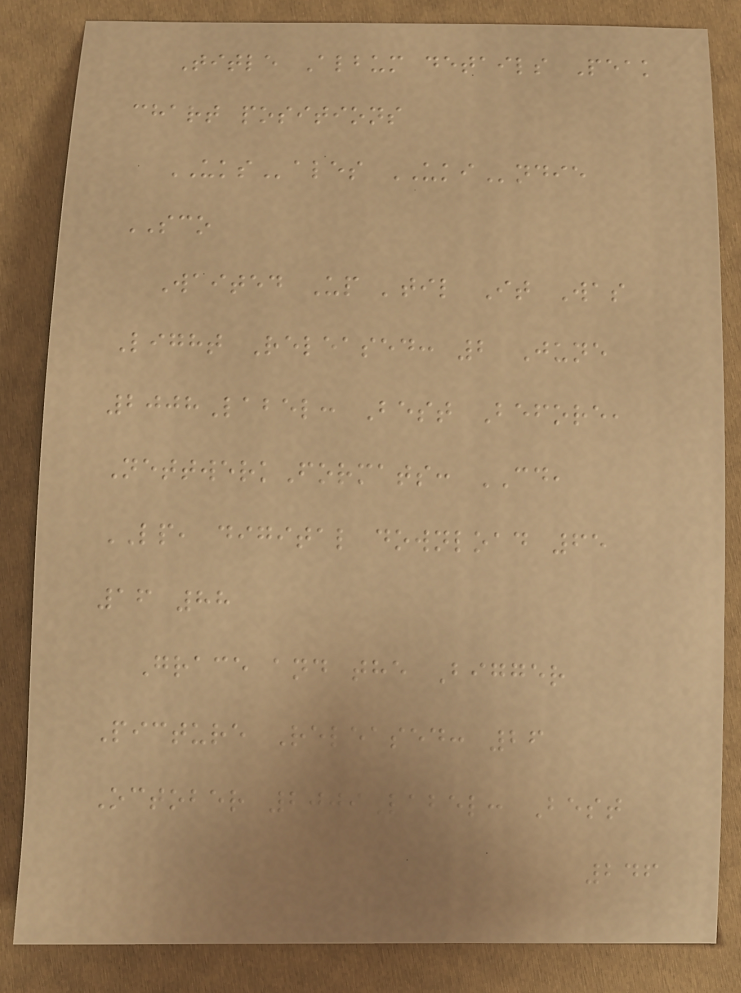Title Album details Peak
chart positions
UKSales UKIndie
SCO
Waited Up 'til It Was
Light Released: 2 June
2008Label: Best Before,
NettwerkFormats: CD,
LP, digital download 65
16 88
Grace and the Bigger
Picture Released: 26
October 2009Label: Best
246
